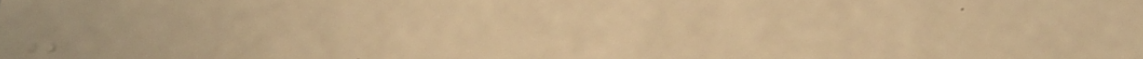-
